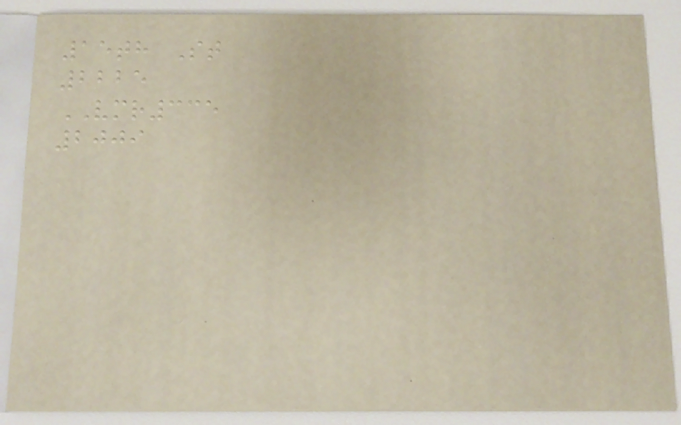15th St
2225
VMR335
2009
